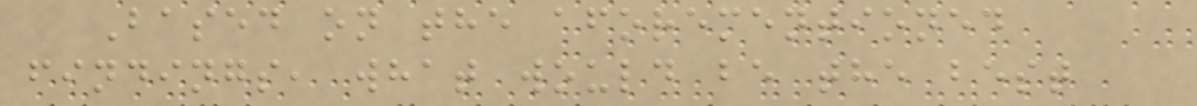Based on the aforementioned
findings, what would be the best
